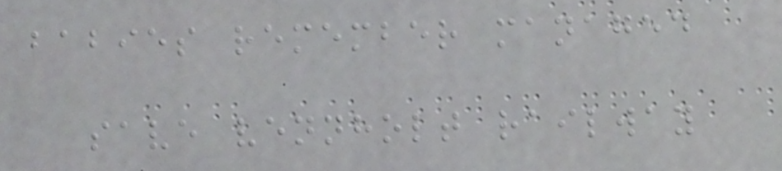babies remember managed
save vennholt railway
